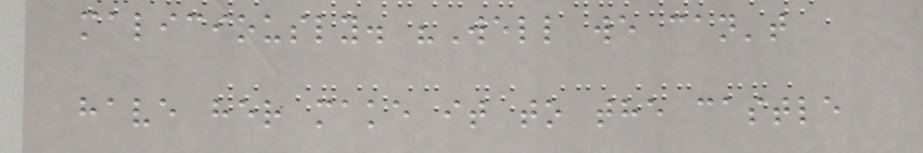maliciously. "Well we can't
have her make it to the castle
